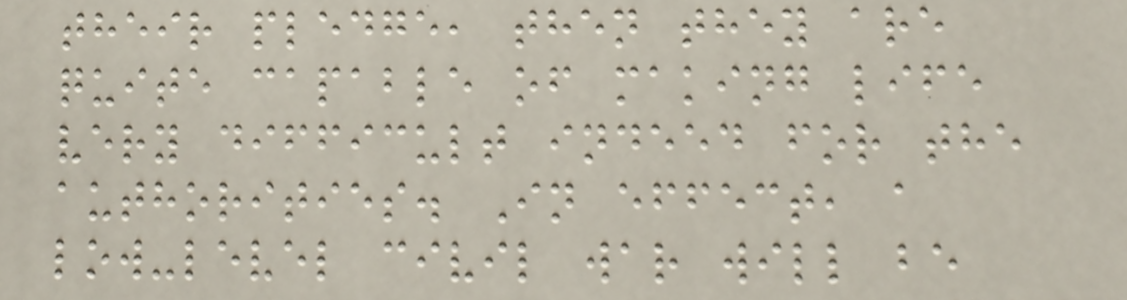their pledge, then they are
quite capable of making life
very difficult indeed for the
authorities. In effect, a
low-level civil war will be
